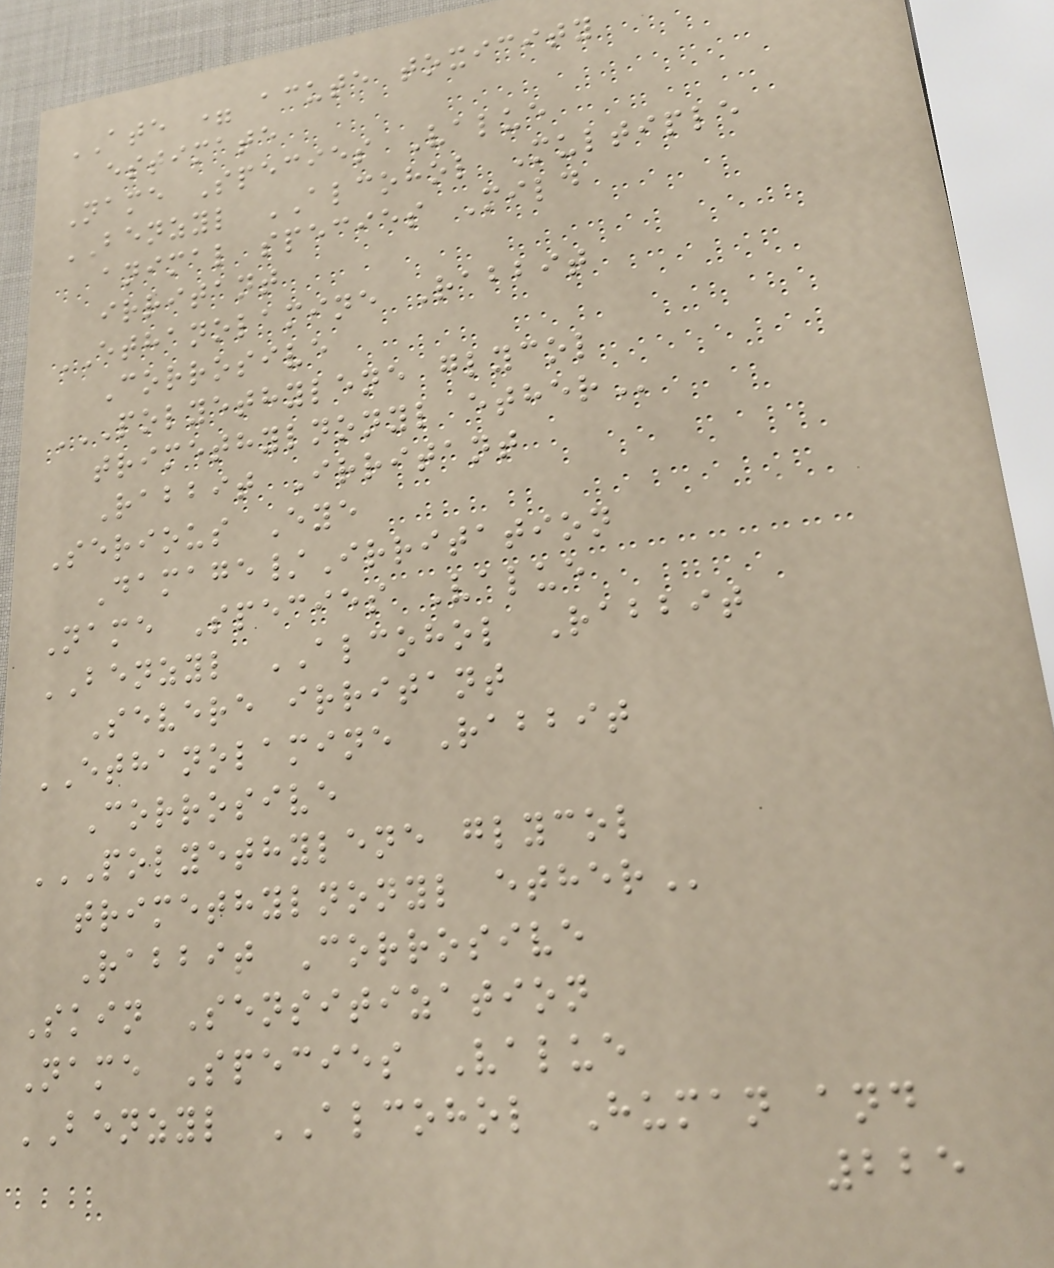ATE = acute toxicity
estimate
Name Species Value
BENZYL ALCOHOL Multiple
animal species Mild
irritant
ETHANOLAMINE Rabbit
Corrosive
POLYETHYLENE GLYCOL
TRIMETHYLNONYL ETHER
Rabbit Irritant
Serious Eye
Damage/Irritation
Name Species Value
BENZYL ALCOHOL Rabbit
Severe irritant
ETHANOLAMINE Rabbit
Corrosive
POLYETHYLENE GLYCOL
TRIMETHYLNONYL ETHER
Rabbit Corrosive
Skin Sensitization
Name Species Value
BENZYL ALCOHOL Human and
225
